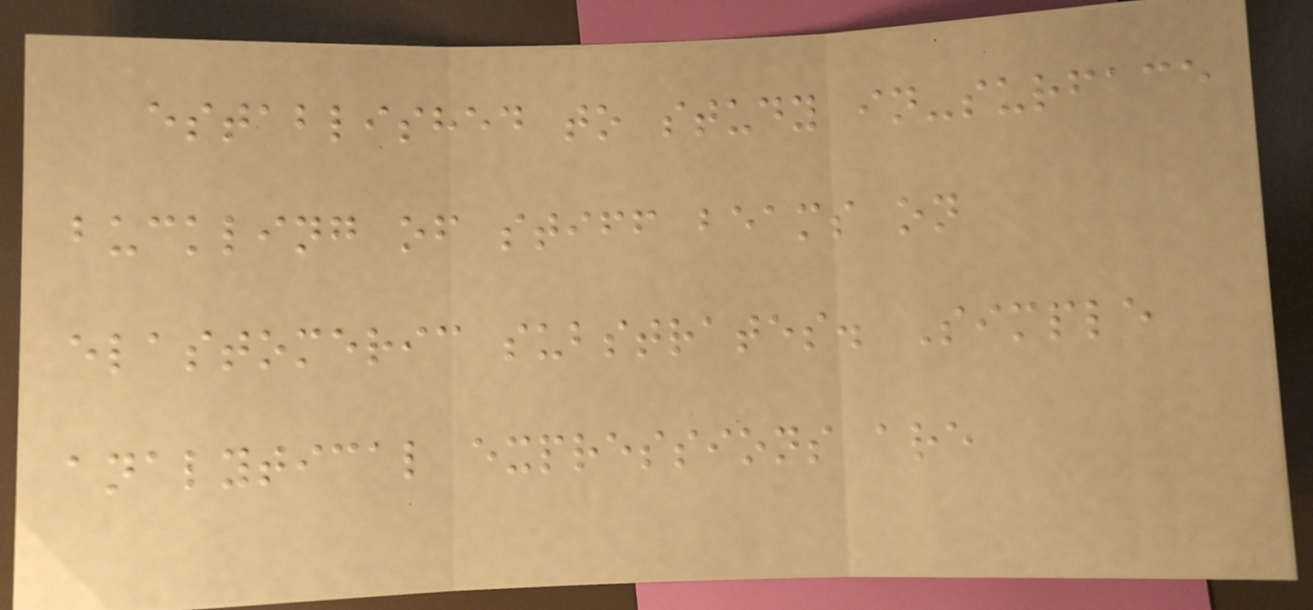established to study in-surface
buckling of stiff beams on
elastomeric substrates. Simple
analytical expressions are
